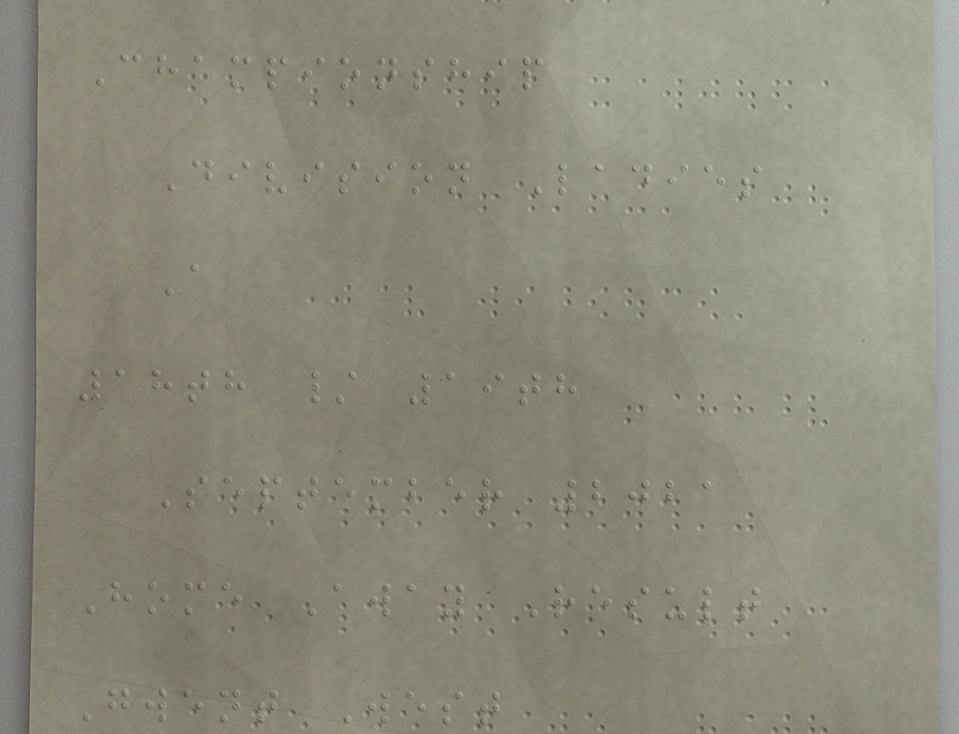Championship
Division Ladies
A
18th / 19th
September 2021
Home Away Result
Gwent West
